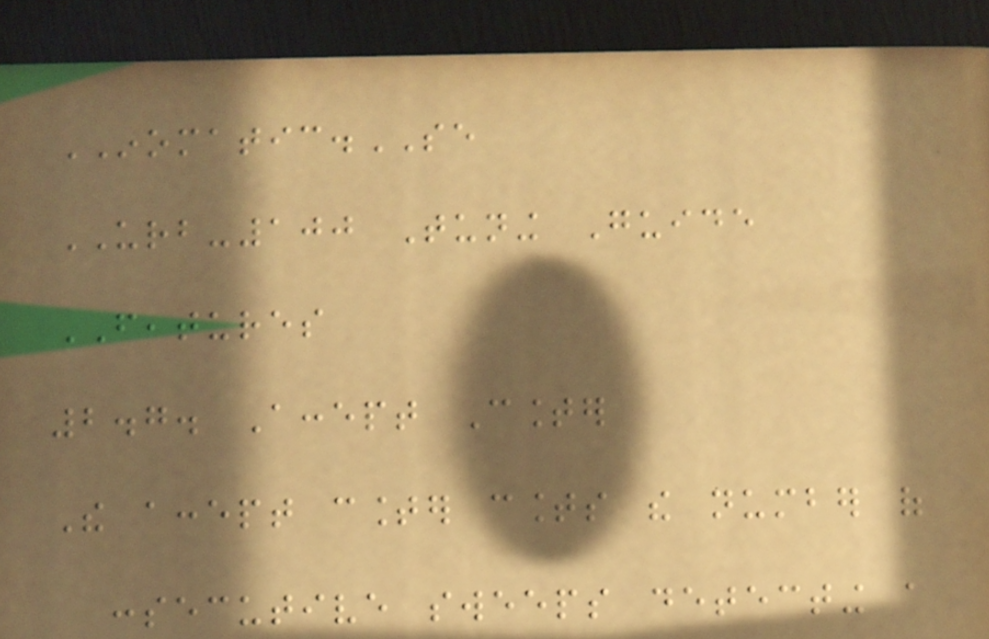INOMATIC.SE
URB-100 Tuning Guide
FEATURES
2.7. Accept Counter
The accept counter counts the number of
consecutive sweeps detecting a
